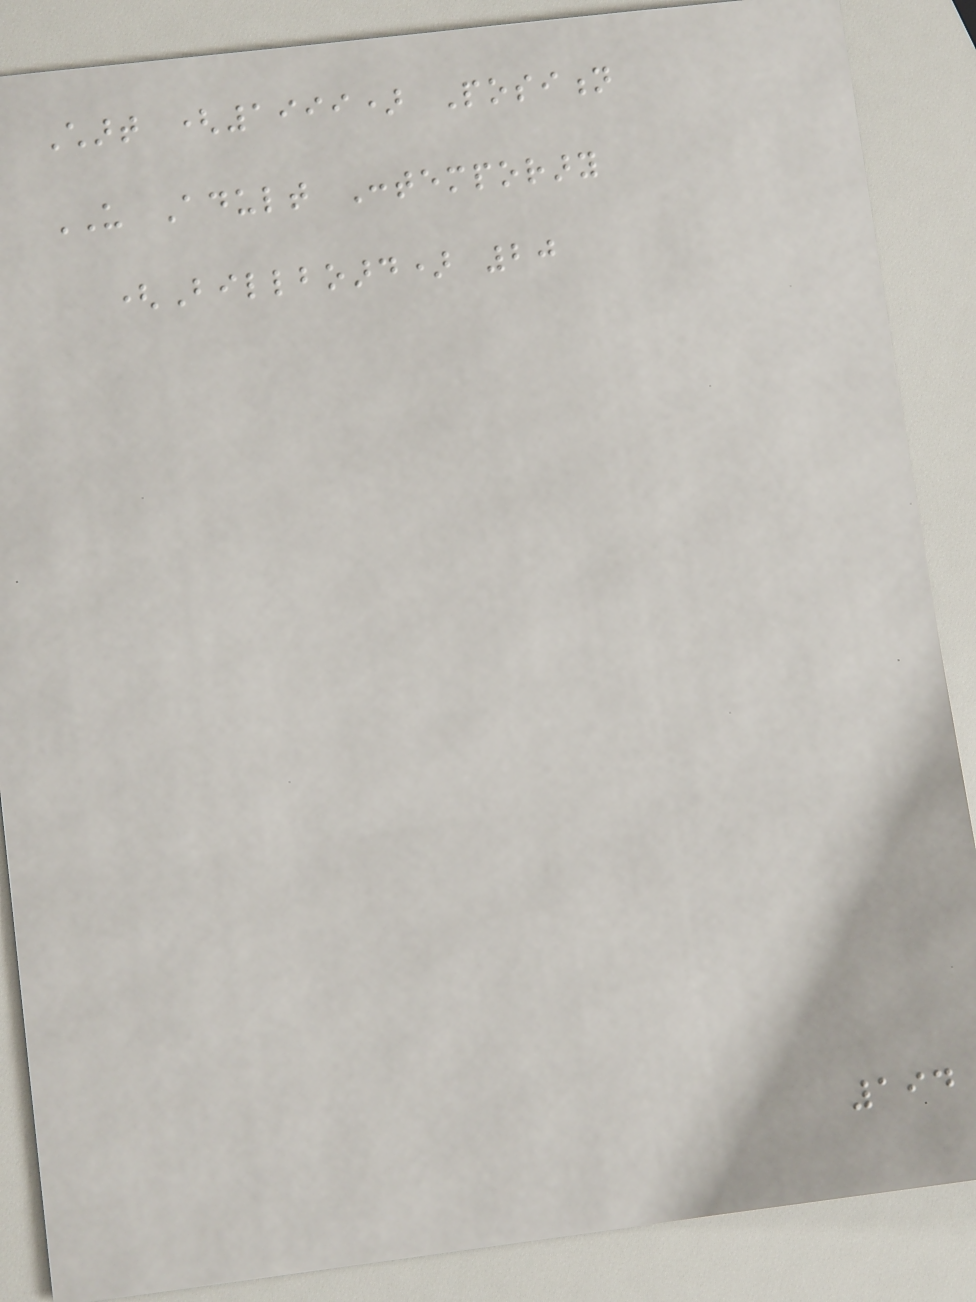Chart (1999) Position
US Adult Contemporary
(Billboard) 20
194
